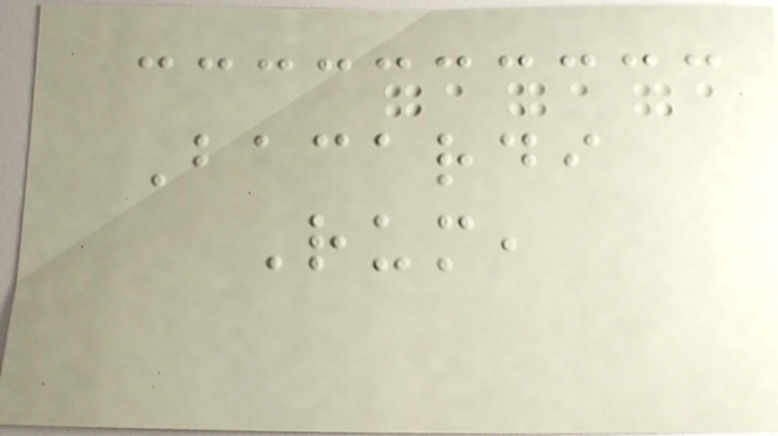Bacardi
Rum,
